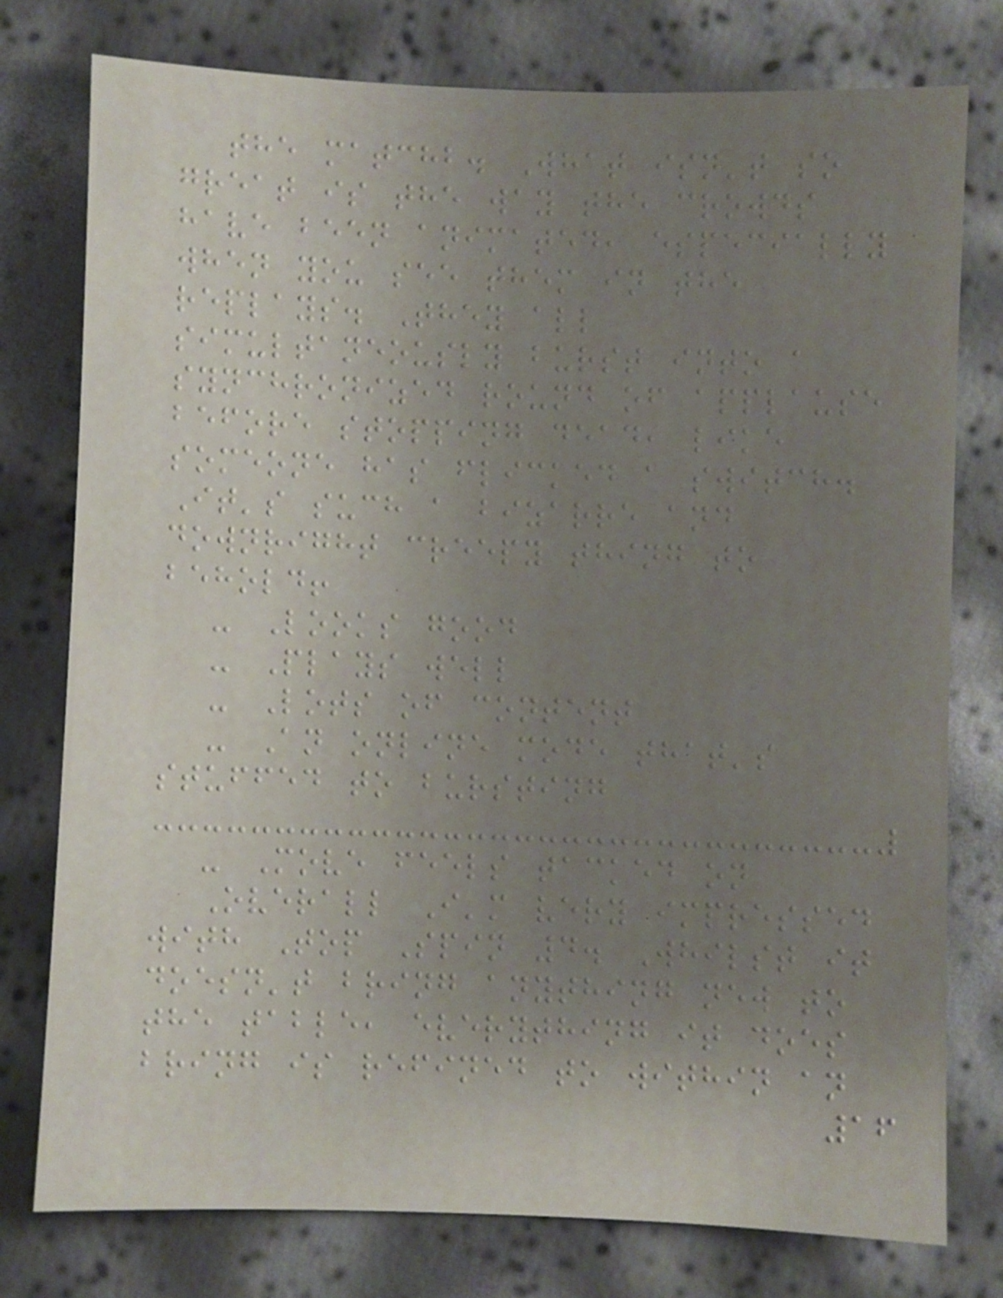the matchb. What isn't so
great is the way the crowds
have been animated, especially
when you see them in the
replays. They all
simultaneously burst into a
synchronized round of applause
before stopping dead, like
someone has flicked a switch.
It's such a bizarre and
downright creepy thing to
behold!
- Looks good
- Plays well
- Lots of content
- An online mode that's
stuffed to bursting
- Move feels tacked on
Overall I'm very impressed
with Top Spin 4. Whilst it
doesn't bring anything new to
the table, everything it does
bring is refined to within an
16
